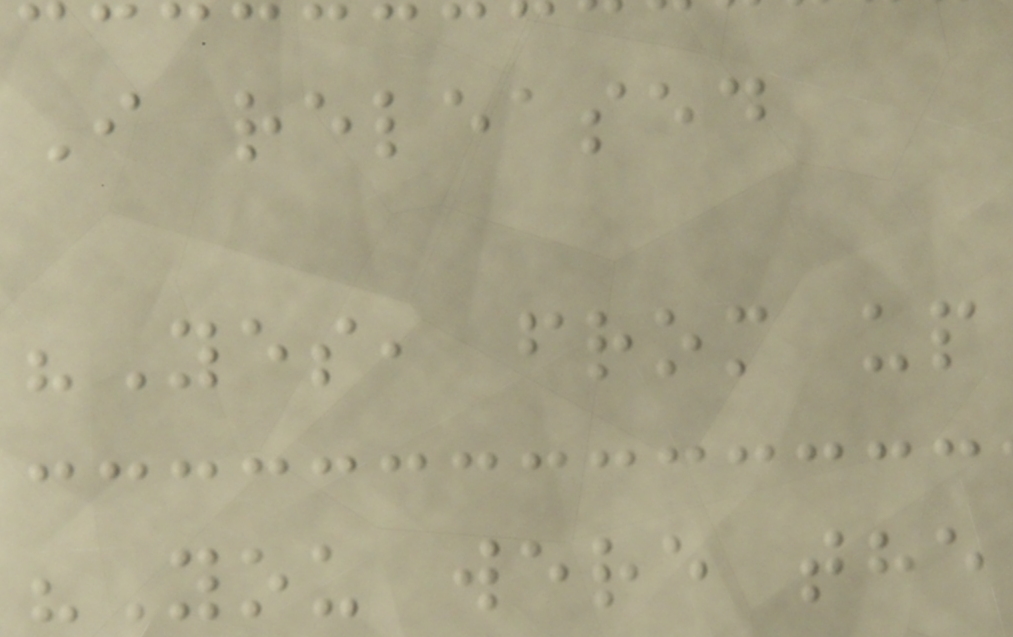I released
"Yes, from up
"You were the
